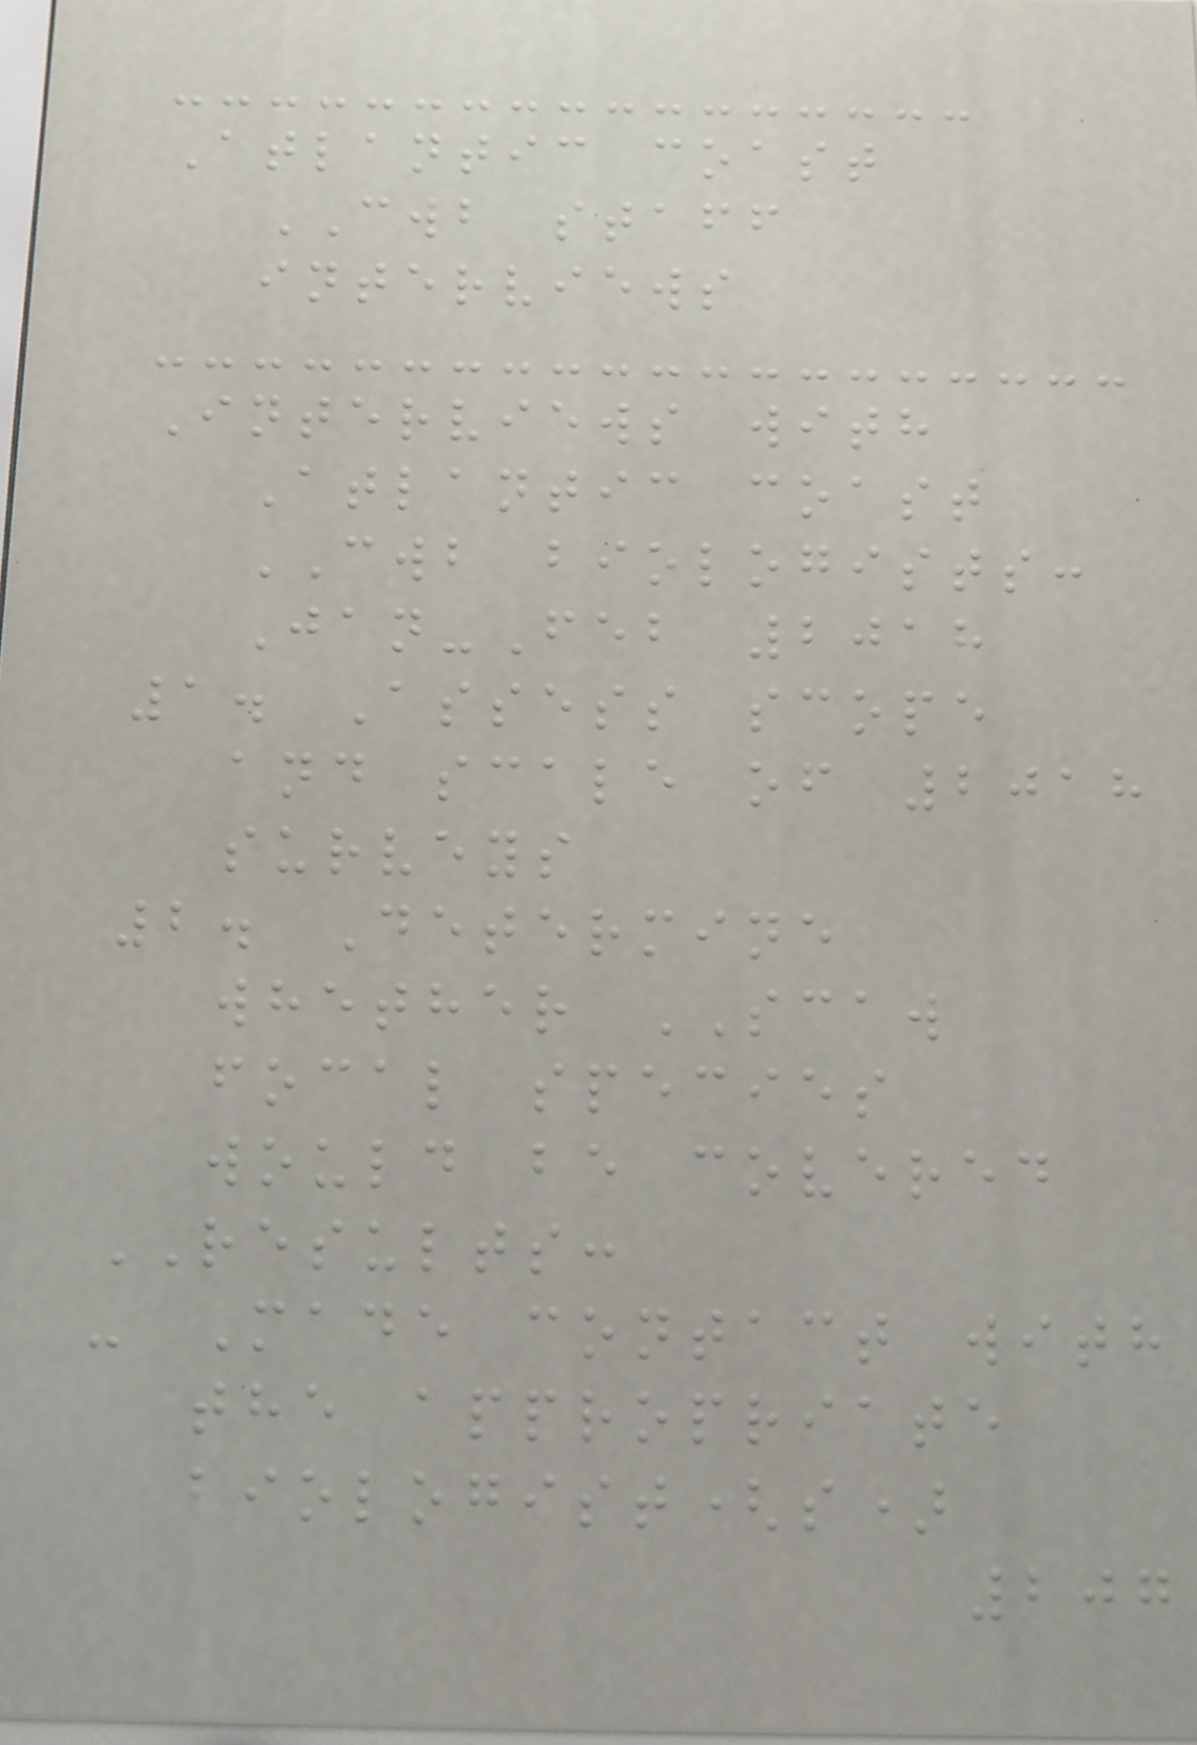Atlantic coast
CWB staff
interviews
Interviews with
Atlantic coast
CWB biologists:
Jan-Feb 2018
1. Assess scope
and scale of 2018
surveys
2. Determine
whether SCAW
focal species
would be covered
RESULTS:
- Made contact with
the appropriate
biologist(s)
207
